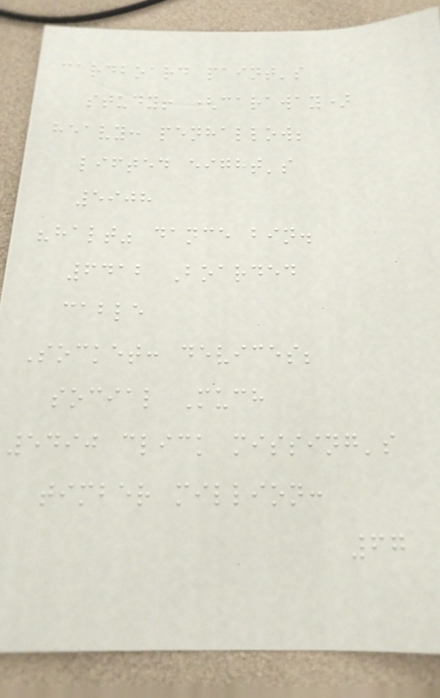cardboard paint's
study! (caraway)
heavy: penhallow;
lifted eight's
5908
"halt" dance bin.
6412 Boarded
cable
Socket: devices;
social Much
5490 click missing's
timber million:
67
